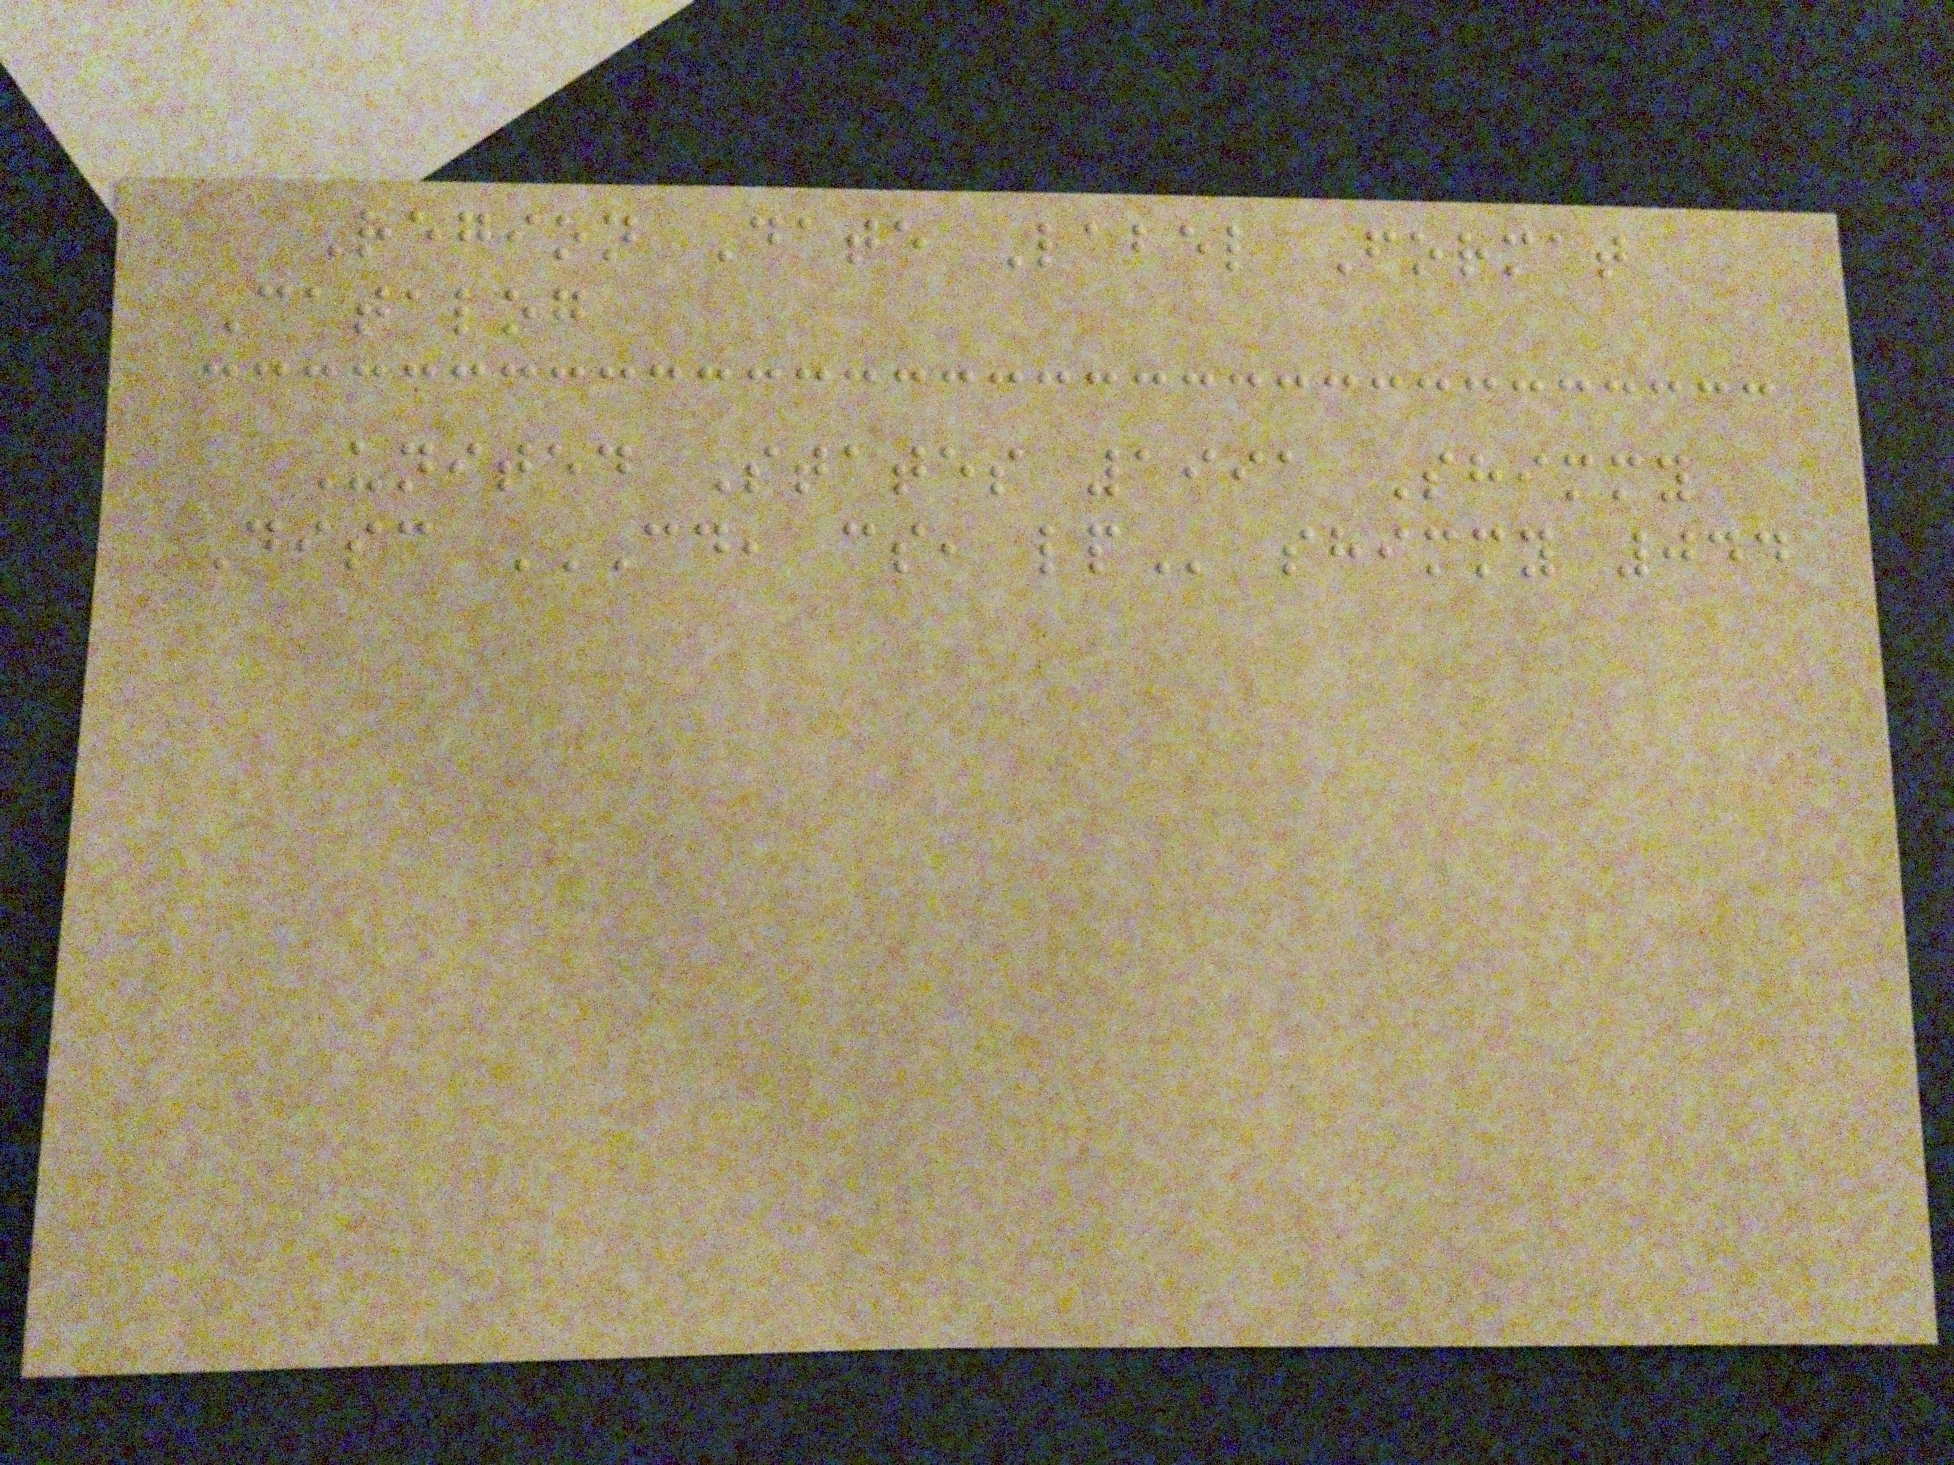Region Date Label Format
Catalog
United States 1991 Shimmy
Disc CD, CS, LP shimmy 044
